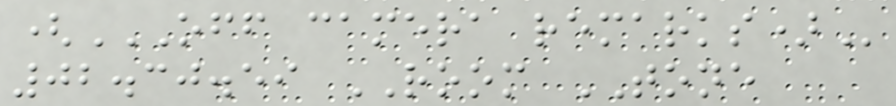(OFF CAMERA REMARKS)
02.30.59 ROOM TONE
